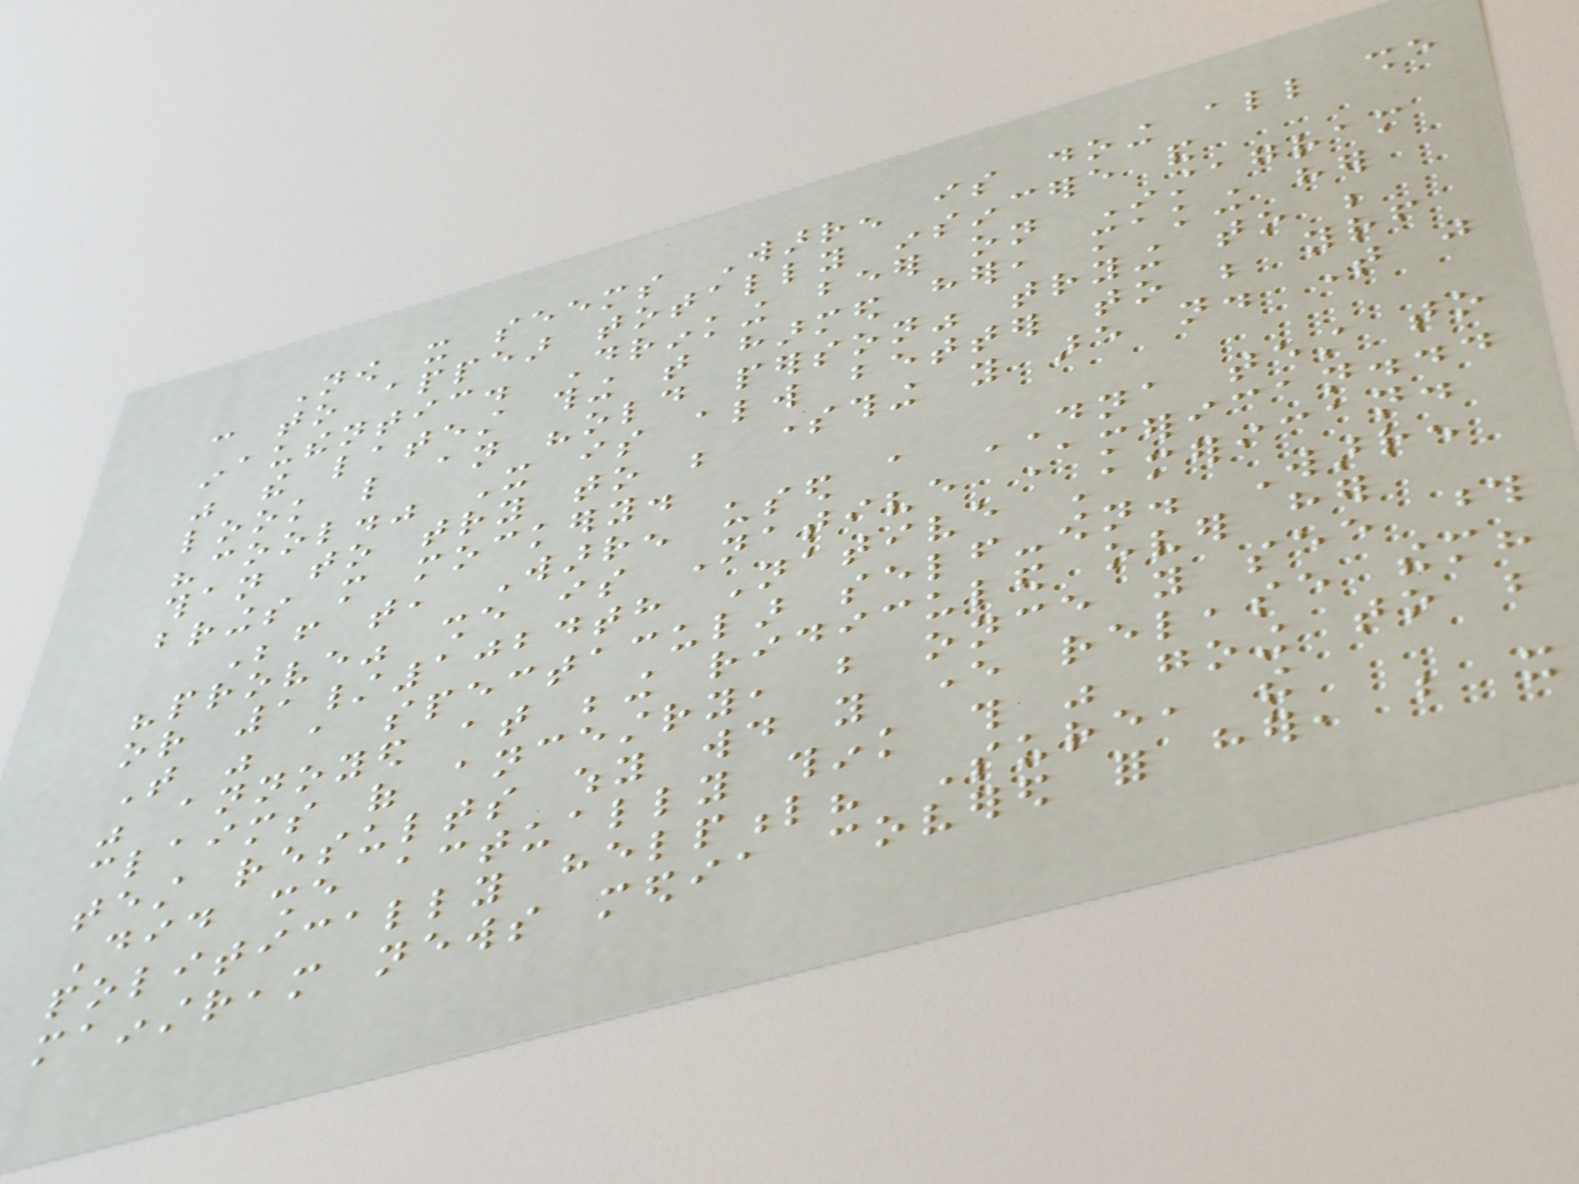Now it seems Warren is doing all she
can to appear totally insincere and
inauthentic. Drinking beer on Instagram
was the latest thing that harmed her, making her
look like an "old person" trying to be
"cool." It is always better to be yourself
than to try to be something you are not. That just
brings more mockery.
Before that, Warren used a DNA test to
"prove" she is Native American...
or 1/1024th Native American.
That was a spectacular self-own. Warren
was annoyed at being ridiculed over her
claims of ancestry, but once you see those
test results why would you ever release them?
Did she actually think this was going to be
politically helpful? Sure, the
mainstream news media covered for her, but it
